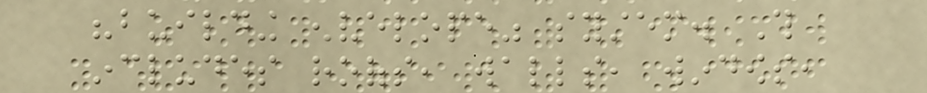"building envelope" system. This
includes roofs, walls, windows,
